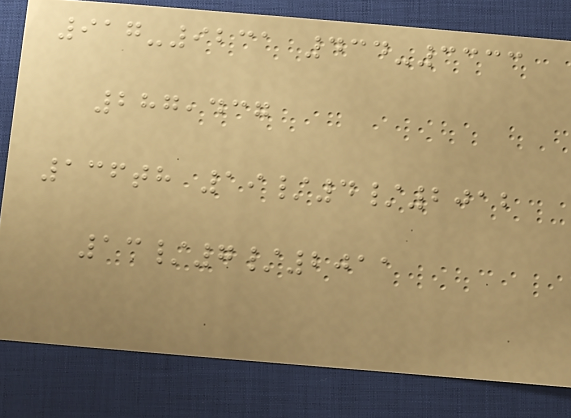917-9231 434-3333
287,437
136th 19/4/2012
13/7/2011
